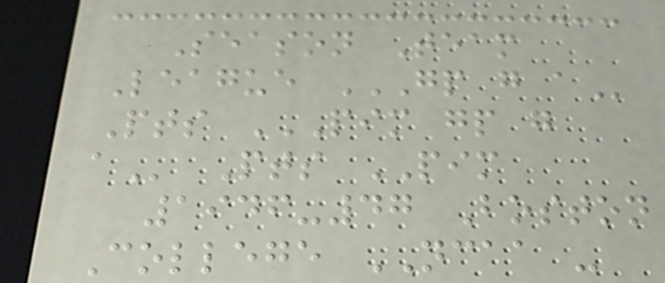Season Team
League GP G A
Pts PIM GP G
A Pts PIM
1946-47 Boston
College NCAA -
